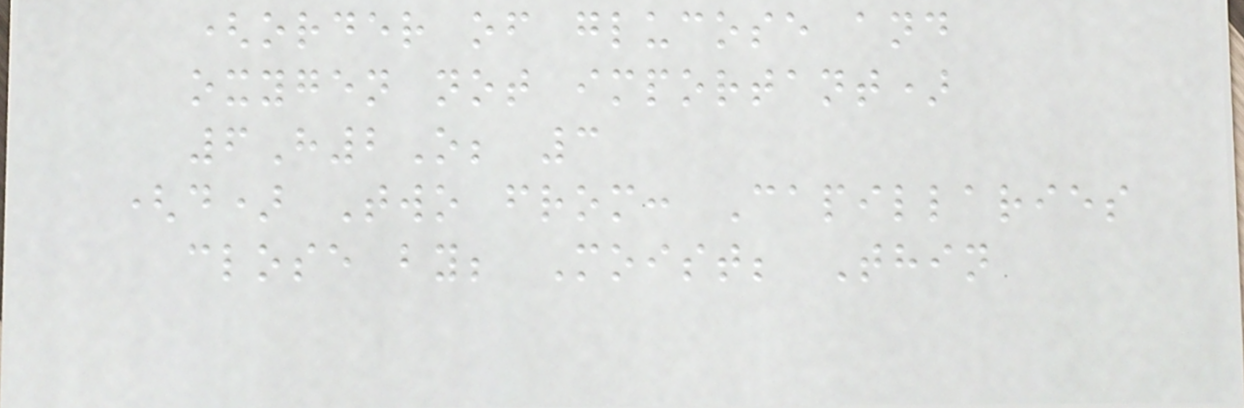(order of glucose and
oxygen not important)
6H2O; 3
(d) Two from: Capillaries
close by; Moist; Thin
